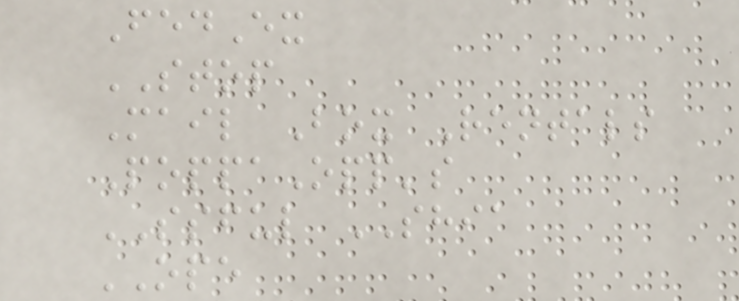FedEx
STOP
Mail Box Rentals
PoppaOpp's
SSFUL SHIA
OPE
